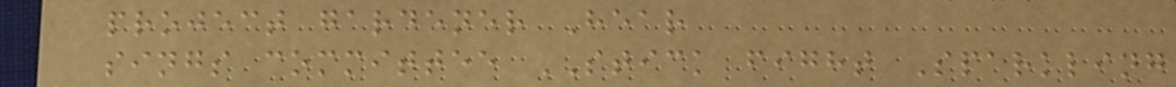project gardener Hear
sings committee STICK fight Sparkling
